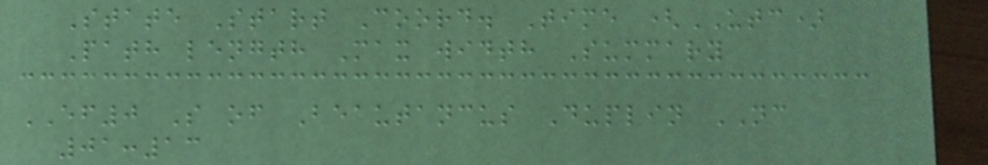State Start Coord. Time (UTC)
Path length Max width Summary
EF0 S of Beautancus Duplin NC
01:13
